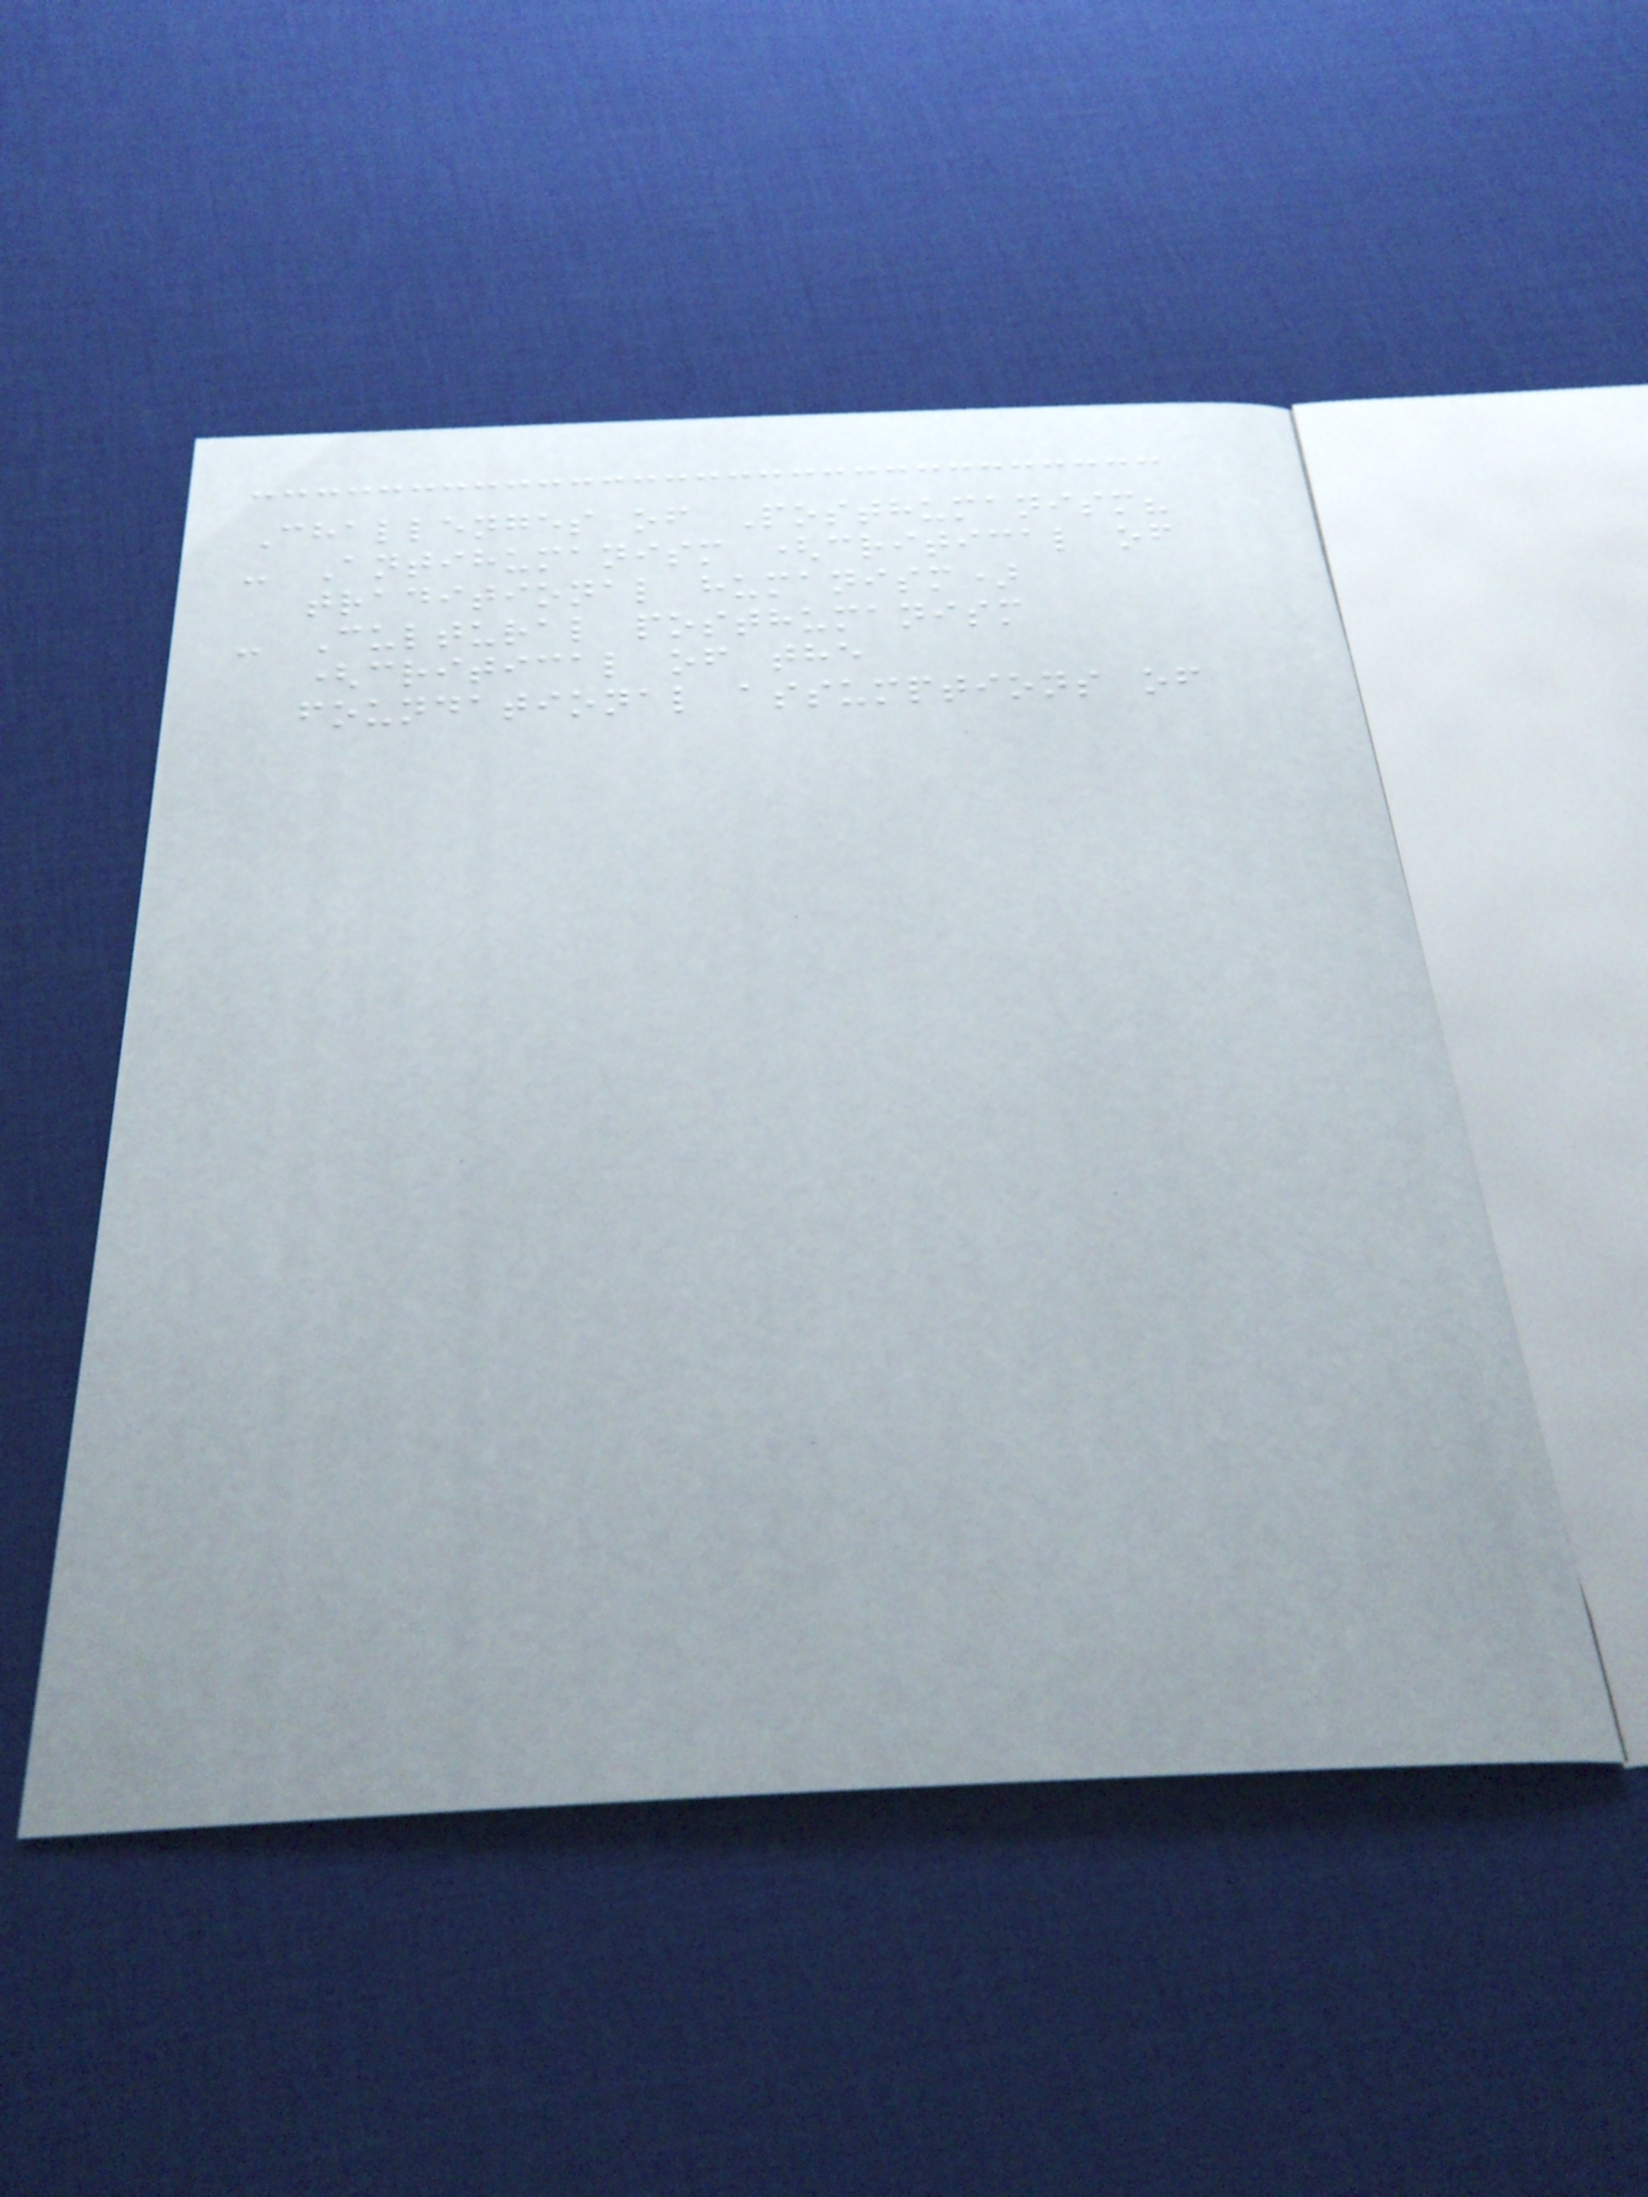Challenges of Posthumanism?
- Antihumanism (critical of
traditional humanism)
- Cultural posthumanism
(critical of the
foundational assumptions of
